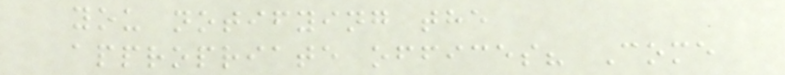you notifying the
appropriate offices? Come
